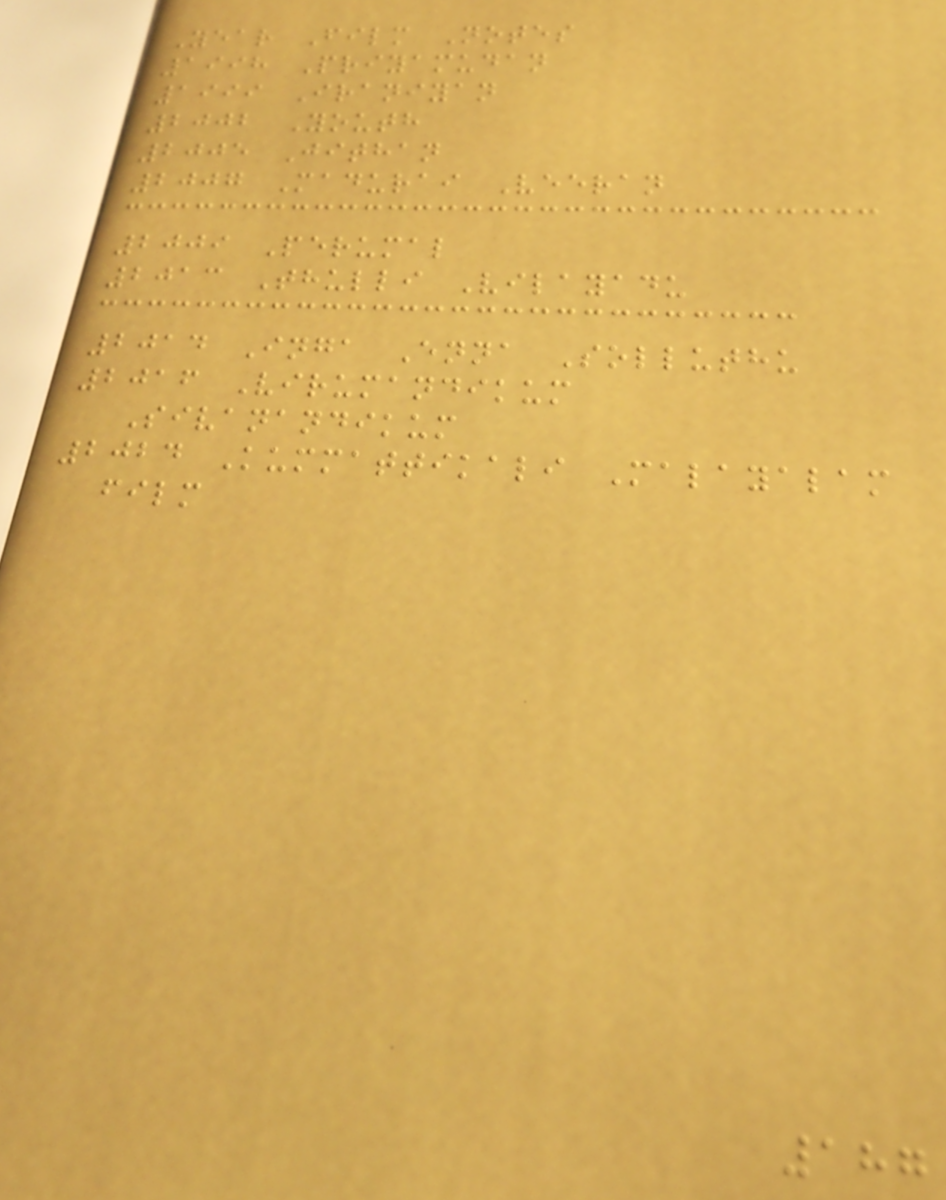Year Film Notes
1998 Priyamudan
1999 Iraniyan
2002 Youth
2005 Jithan
2007 Madurai Veeran
2009 Perumal
2013 Thulli Vilayadu
2014 Inga Enna Solluthu
2016 Virumandikum
Sivanandikum
2024 Kummattikali Malayalam
film
187
